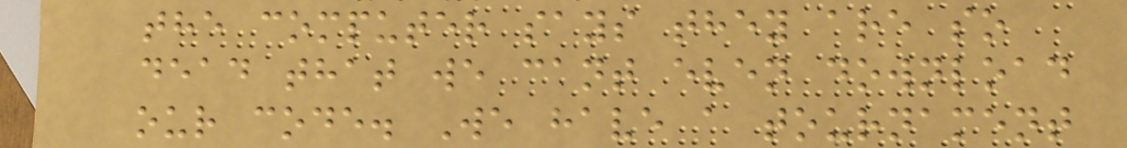the computer says they are so
dead that we cant even download
our code. We have a tournament
